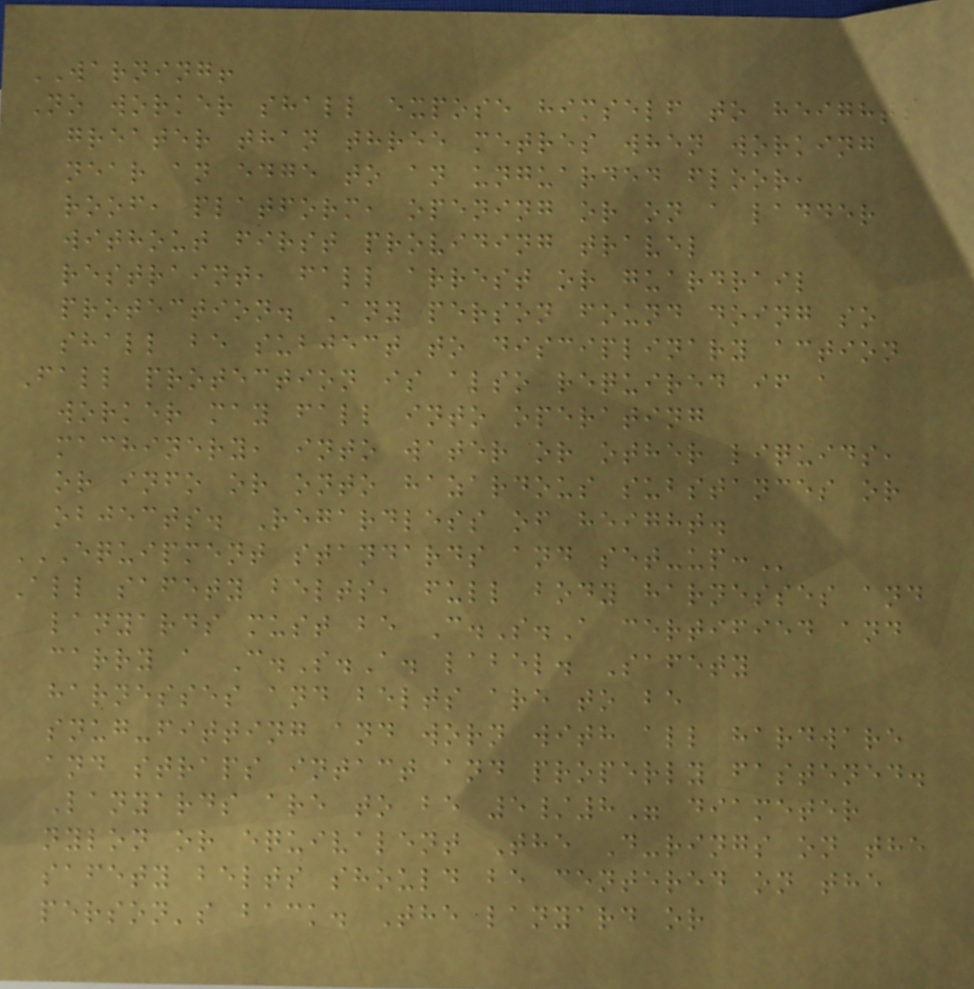WARNING!
No worker shall expose himself to heights
greater than three metres when working
near an edge to an unguarded floor,
roof, platform, opening or on a ladder
without first providing travel
restraint, fall arrest or guardrail
protection. Any person found doing so
shall be subject to disciplinary action
Fall protection is also required if a
worker may fall into operating
machinery, into water or other liquids,
or info or onto hazardous substances or
objects. Regardless of height.
EQUIPMENT STANDARDS AND SET-UP:
All safety belts, full body harnesses and
lanyards must be C.S.A certified and
carry a C.S.A. label. Safety
harnesses and belts are to be
snug-fitting and worn with all hardware
and straps intact and properly fastened.
Lanyards are to be 5/8" diameter
nylon or equivalent The D-rings on the
safety belts should be centered on the
person's back. The lanyard or
